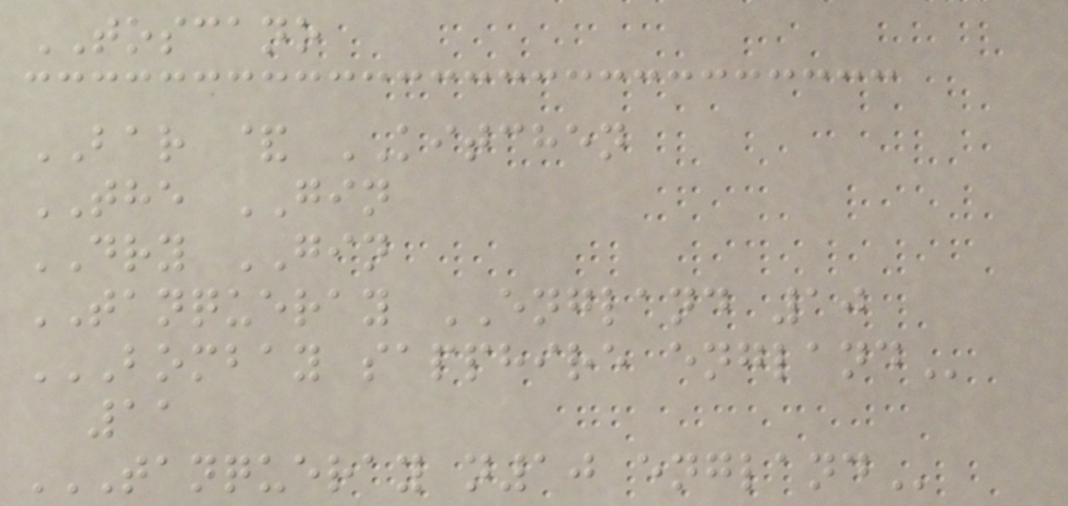TOSCANO
BAR & KITCHEN
THE GIN
DRY GIN
TANQUERAY ENGLAND 10
BOMBAY SAPPHIRE ENGLAND
11
TANQUERAY N10 ENGLAND
